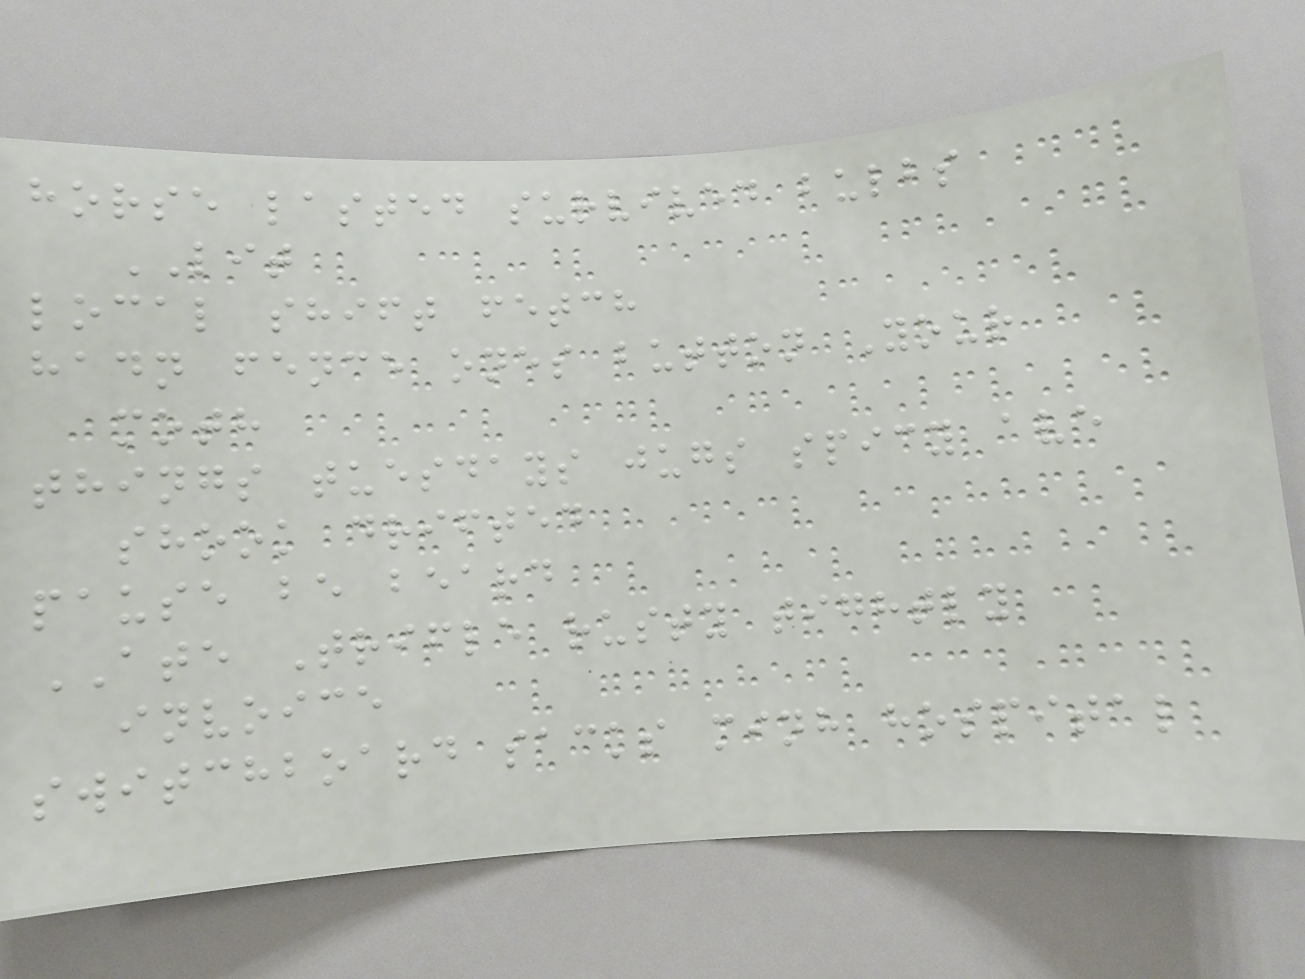horse lasted survived bulbs
LIT
local shift fetch
hadn fence ones button Your
moth
things tuesdays jugs spicy ave
shook drifted
pause be beard
ATE Trifle rusty tightly
invoice
switchboard sacks minh hospital
